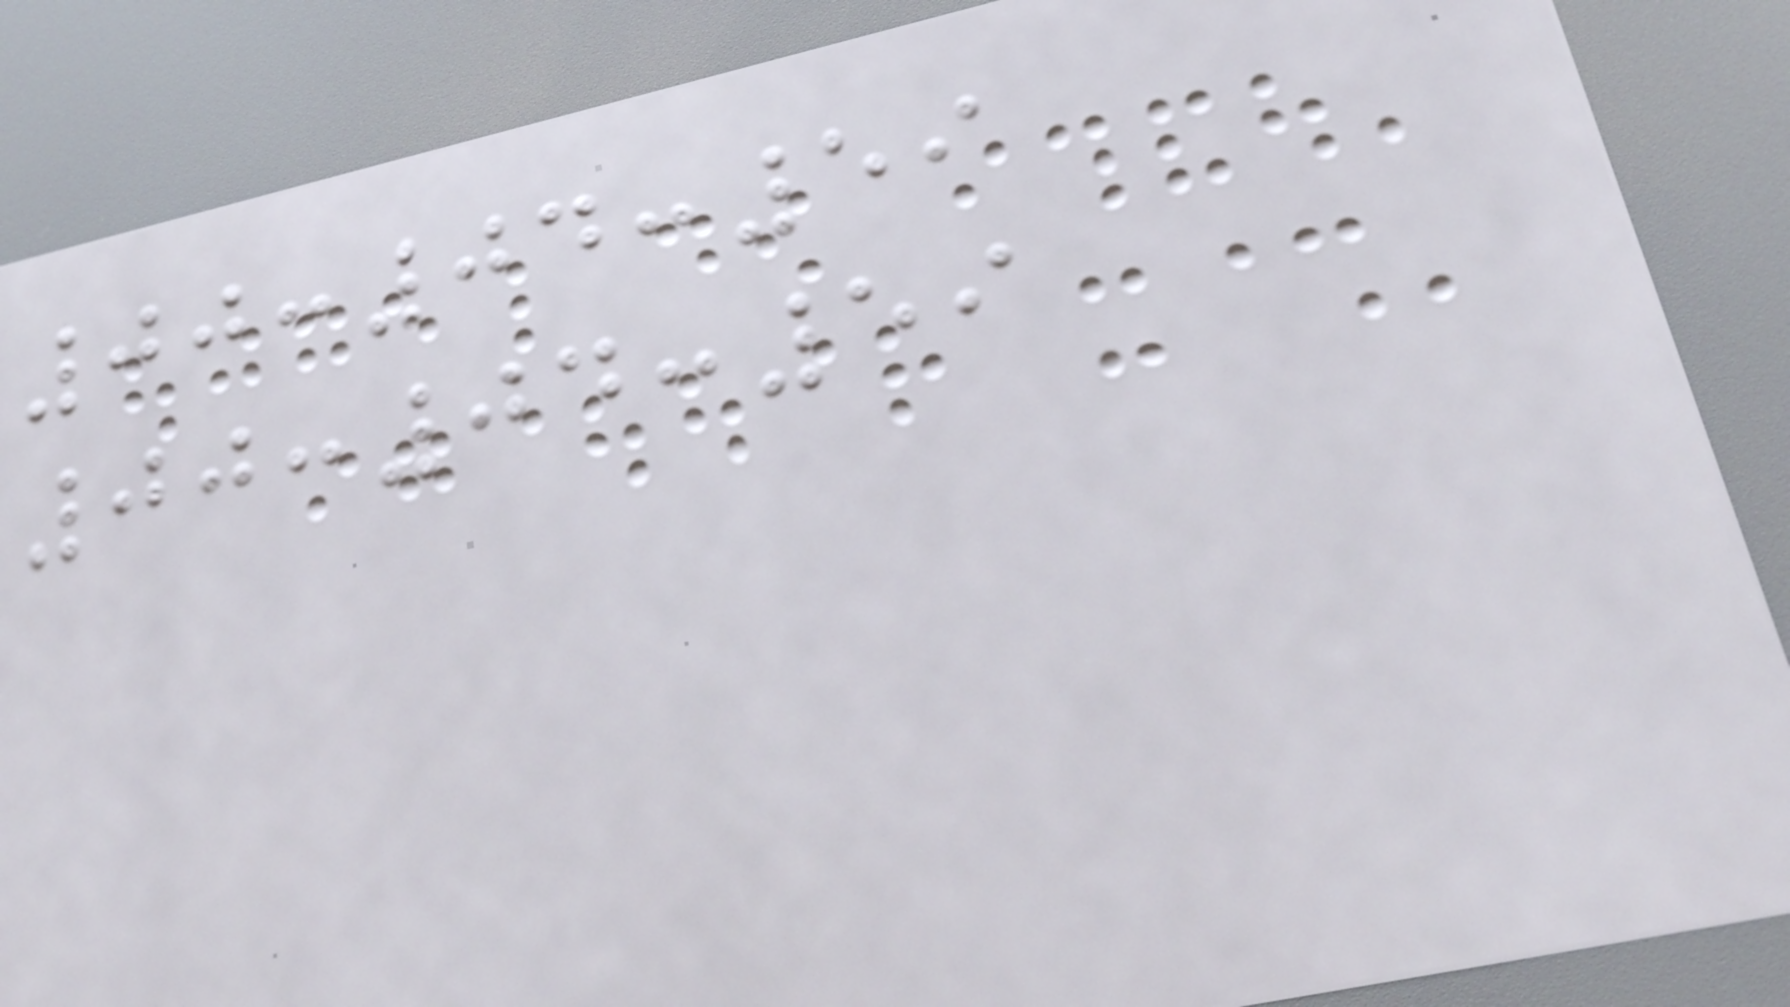00:04:59
00:04:59
